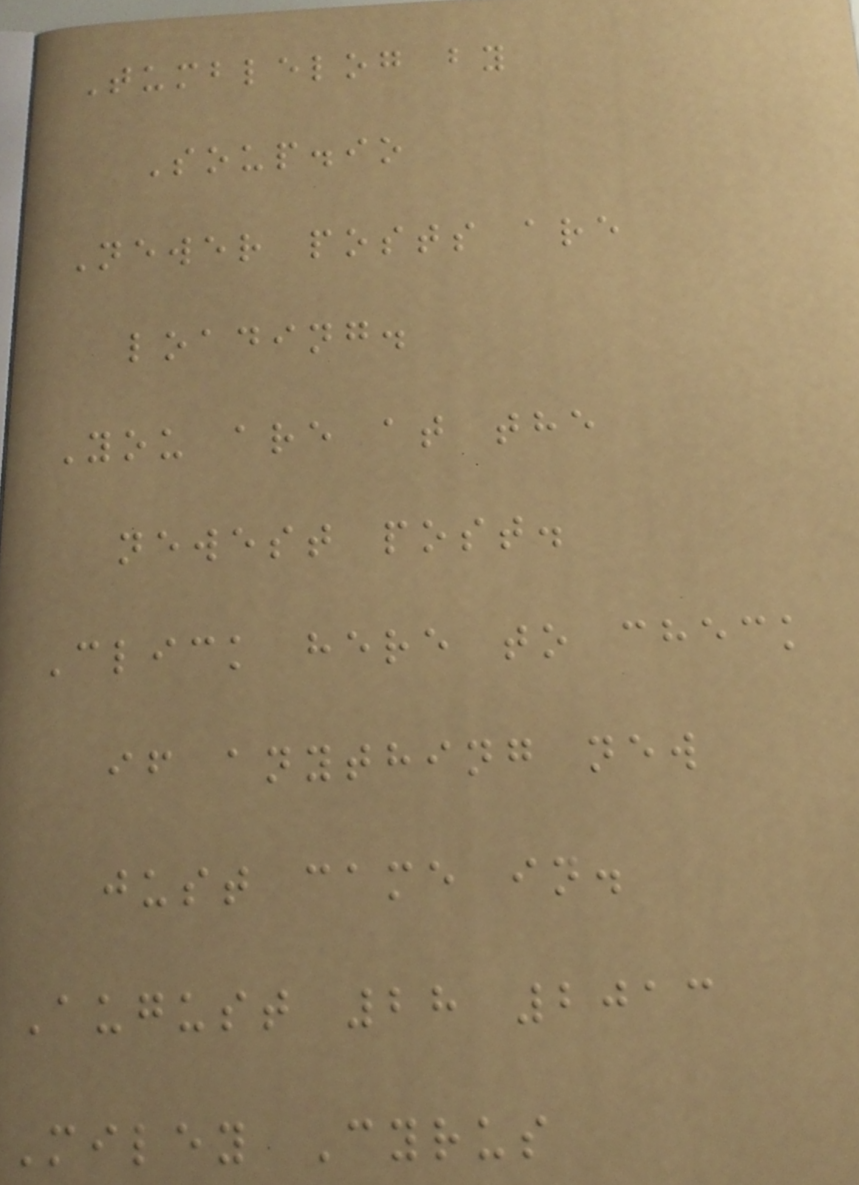Tumblelog by
Soup.io
Newer posts are
loading.
You are at the
newest post.
Click here to check
if anything new
just came in.
August 28 2013
Miley Cyrus
